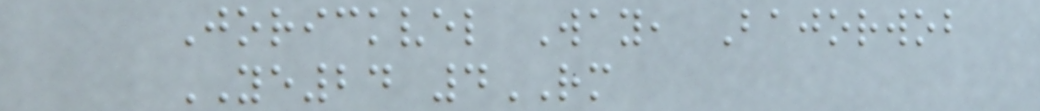Jorickvel Way, Bajorwob
YE24 4RM
